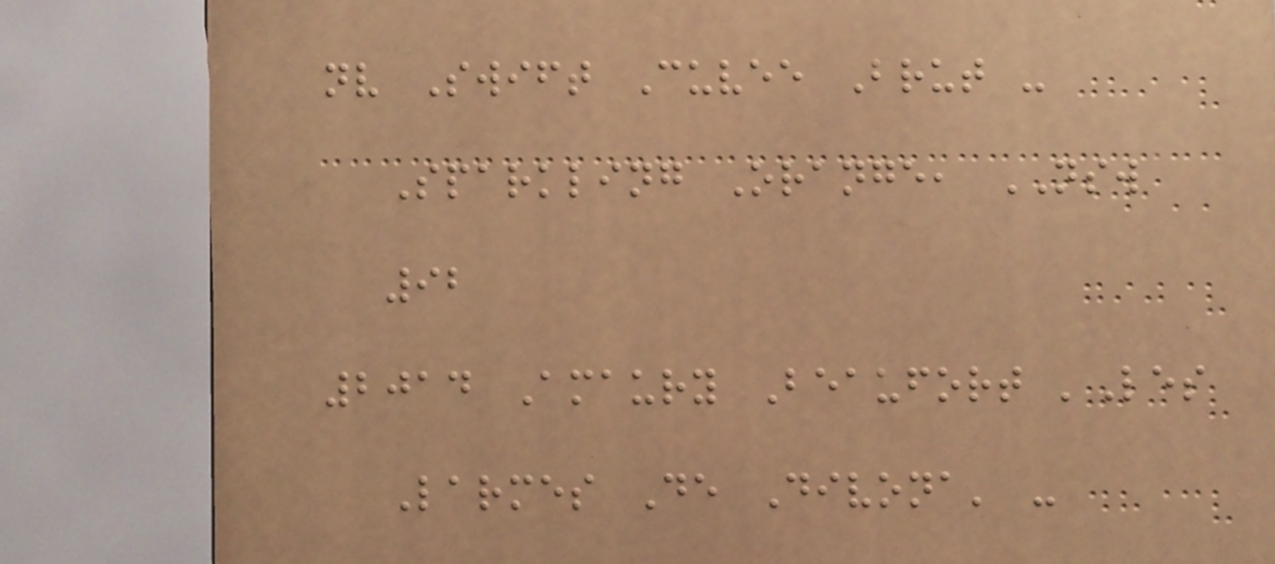nv Swift Cuvee Brut -
Sparkling Orange, NSW
92
2014 Amaury Beaufort 'Les
Larmes De Divona' -
